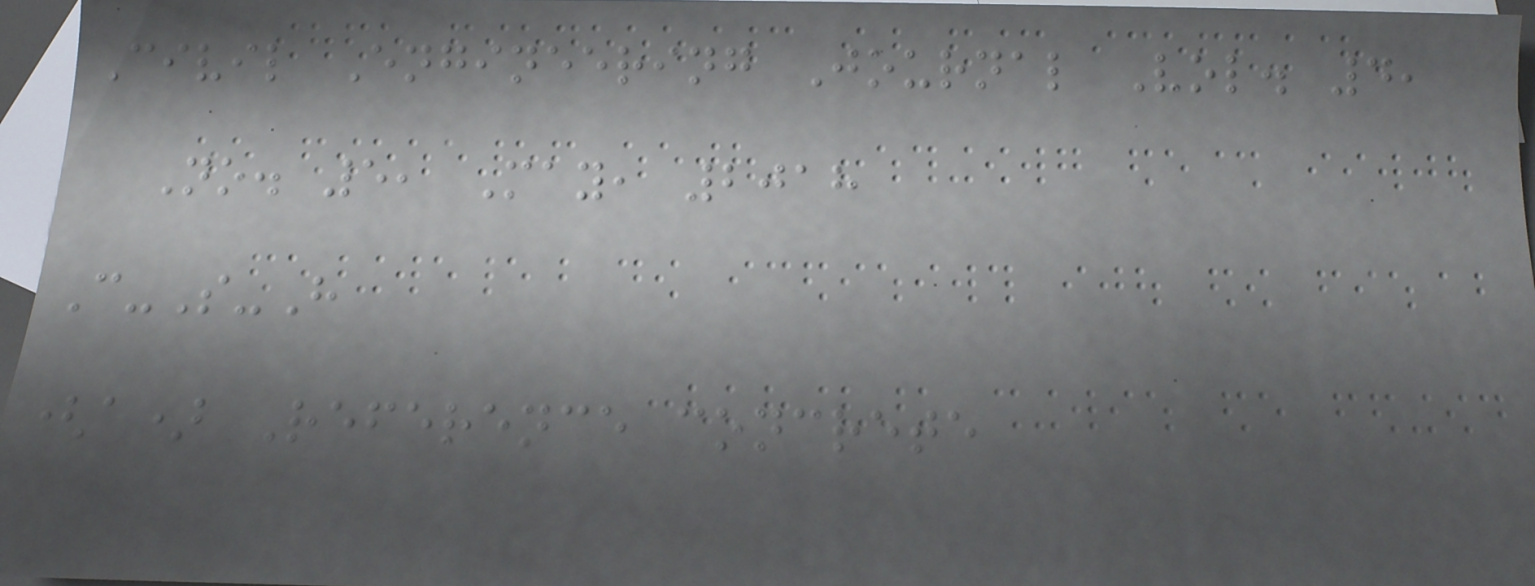Civil Engineering Journal Vol. 4,
No. 5, May, 2018
C-S-H
(a) Reference concrete
